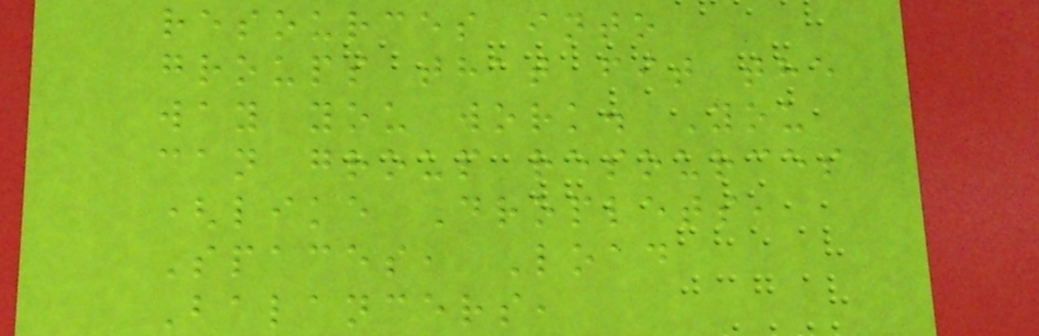resources into
groups that fit the
way you work. You
can group resources
(like Droplets,
Spaces, Load
Balancers,
